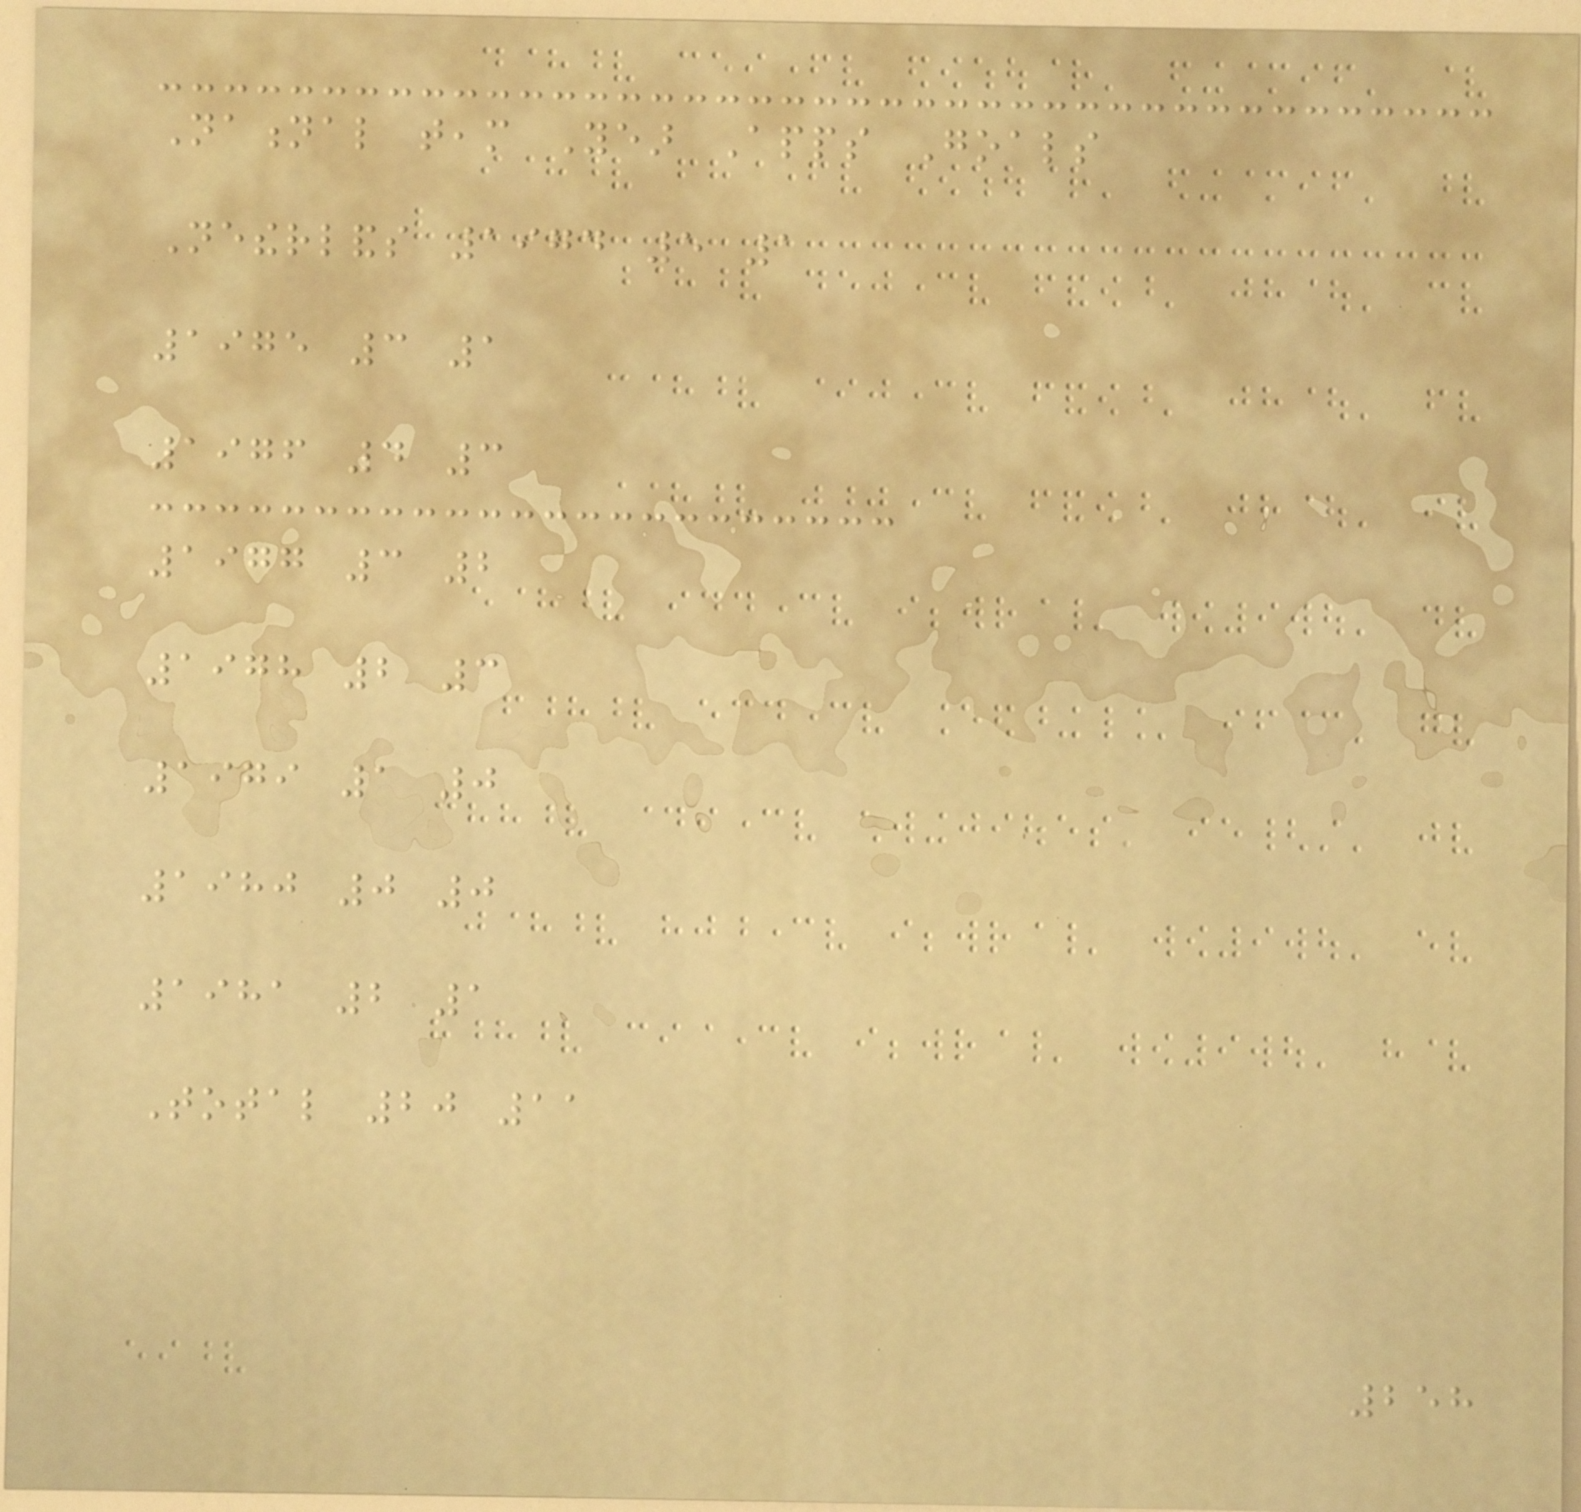National team Year Apps Goals
Netherlands 1974 5 1
1975 3 1
1976 4 3
1977 3 2
1978 2 3
1979 1 0
1980 0 0
1981 2 1
Total 20 11
258
